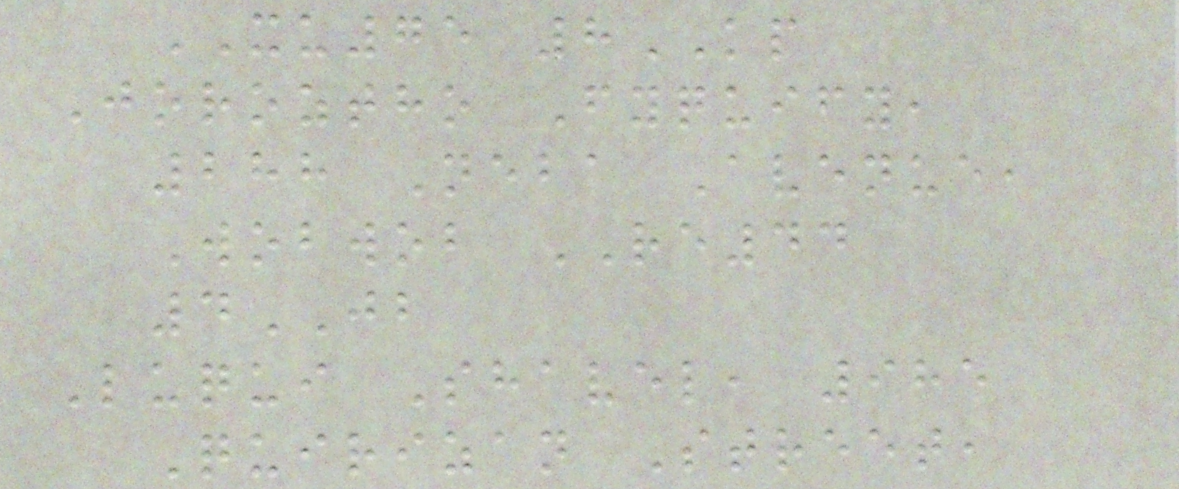XU75 8KP
Joroztho Fyquify,
288 Neba Avenue,
Wobwob RE44
4JB
Luqui Shavel, 985
Quirizan Street,
